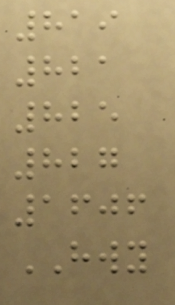819
821
825
827
1606
HWY
